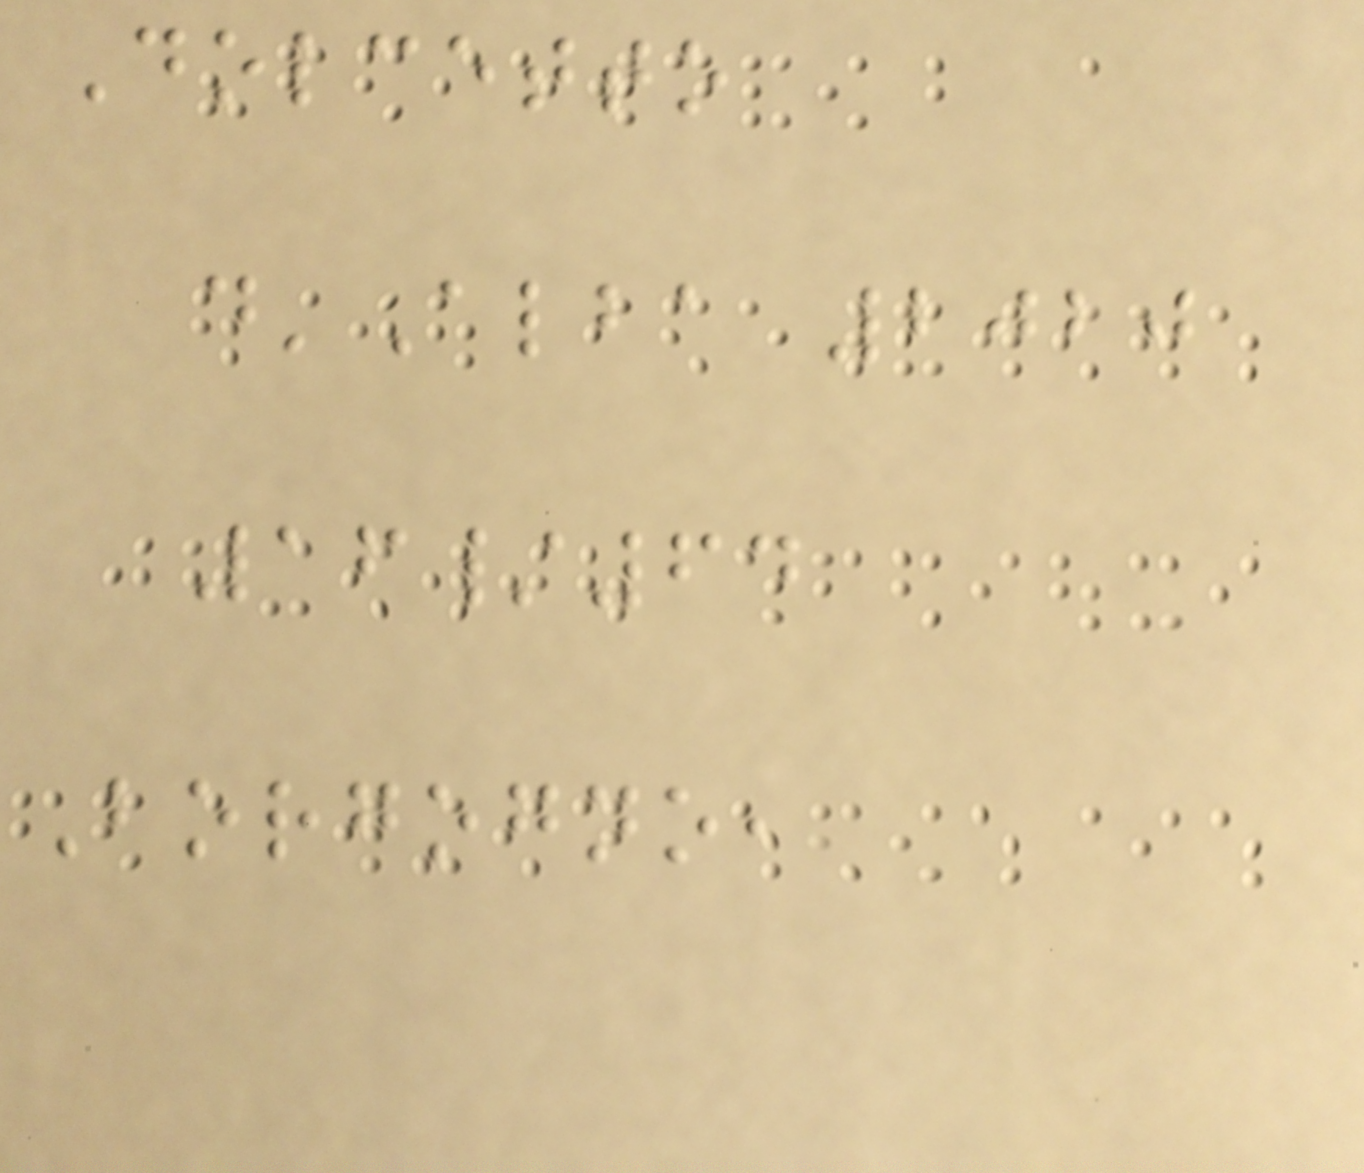Dolcetto
d'Alba 2020
16/64
Borgogno,
